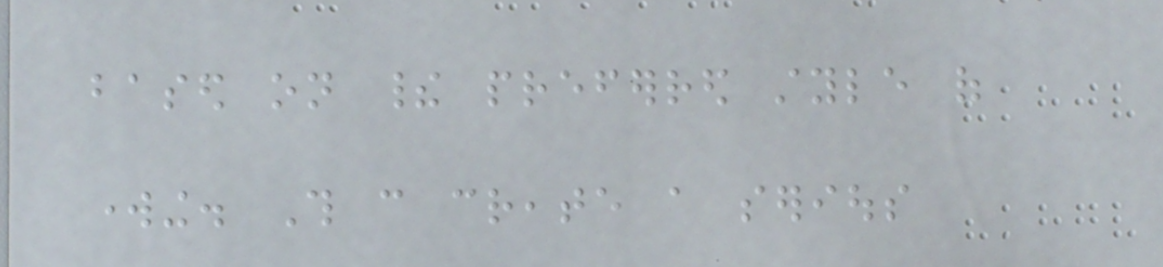based on their preferred style of
working. This can create a serious
